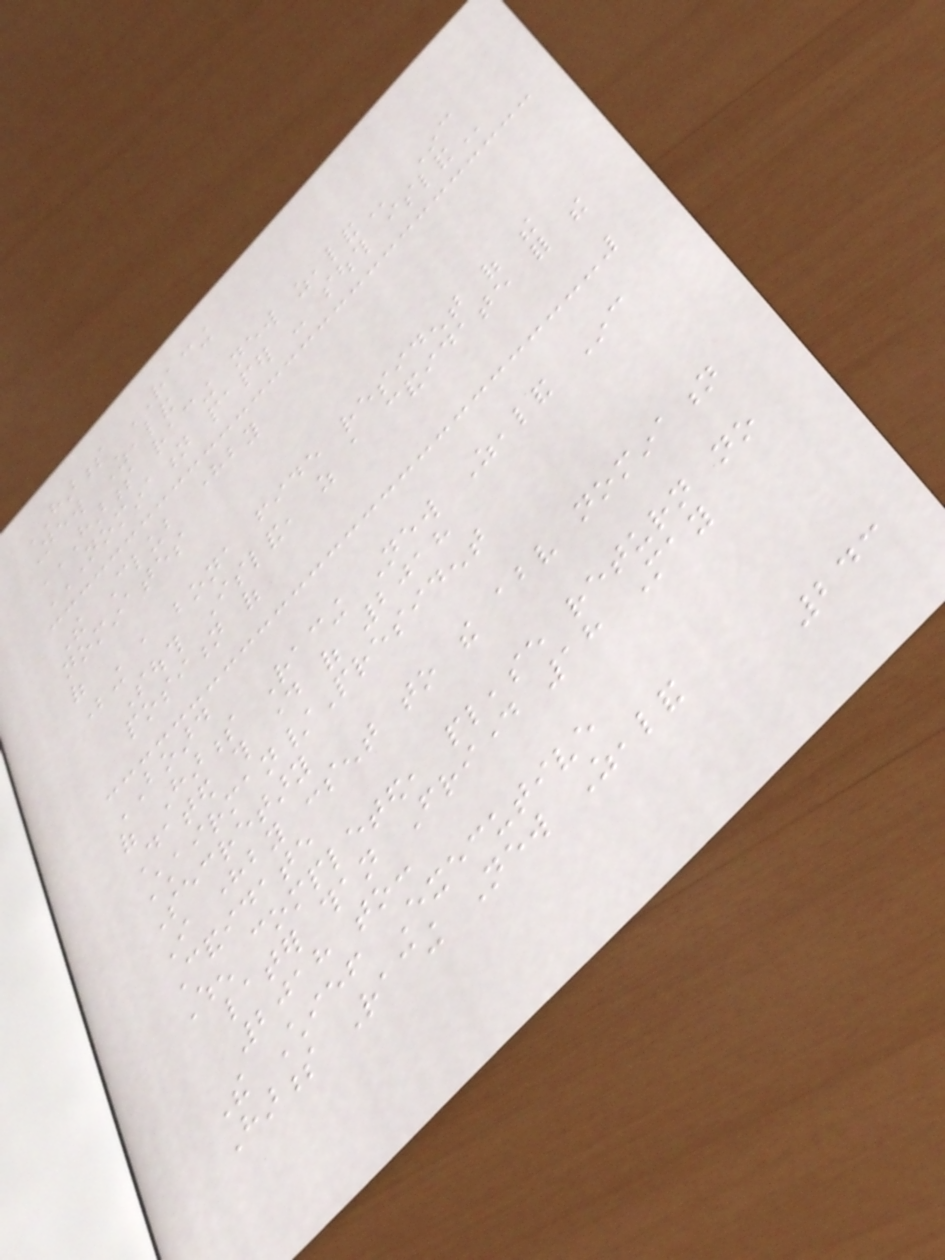HARNESS RACING
New Zealand
HARNESS RACING NEW ZEALAND Inc
NOMINATION PAPER - SOUTH ISLAND
The Club hereby
nominates
of
Being a bona fide resident of the
South Island, as a candidate for the
position of
BOARD
of Harness Racing New Zealand Inc
Dated this day of 2018
Chairman/President
Secretary
I hereby consent to the above nomination
Candidate
When completed, please return no
later than Friday 18 May
2018 to:
The Chief Executive
Harness Racing New Zealand
243
